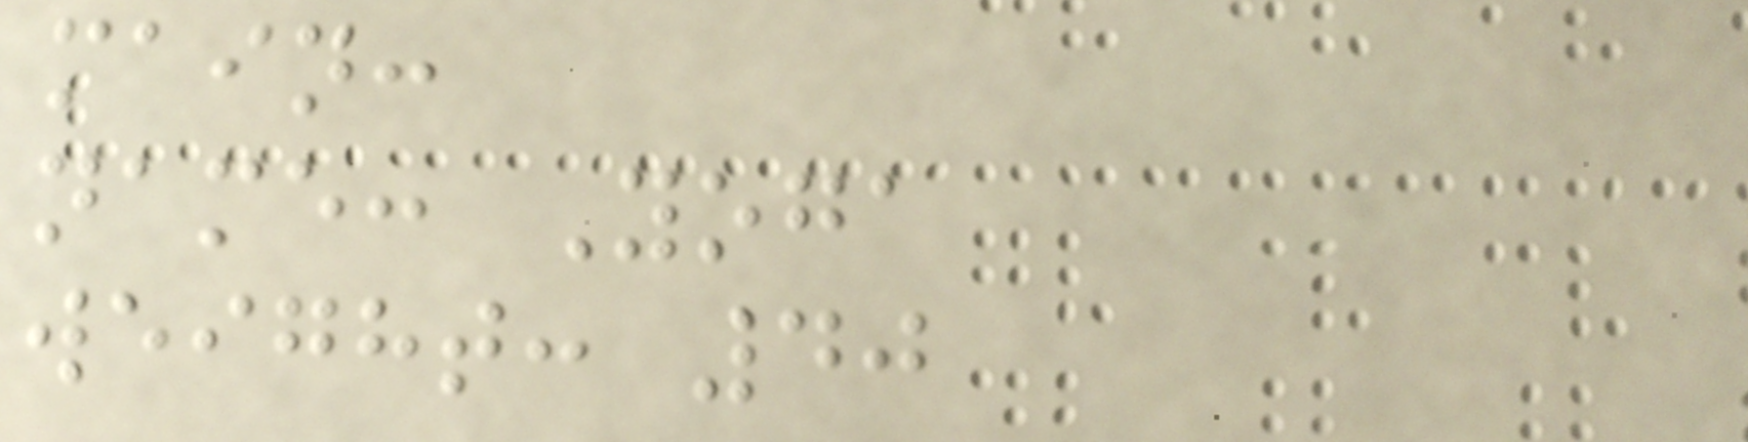main:
name: Yoga
weight: 40
